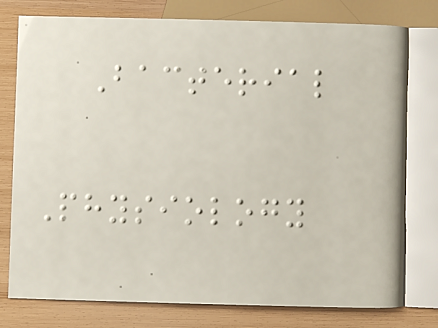Bacterial
Physiology
